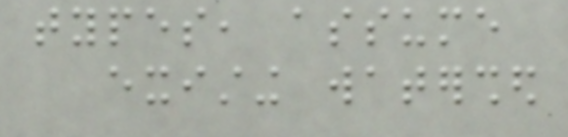types, assume
existing watershed
